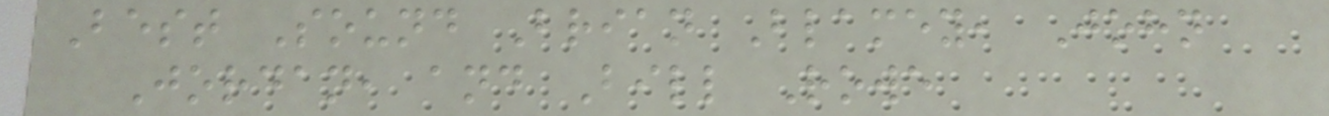Best Sound Brian Blamey, John
Jordan, and Bill Rowe
